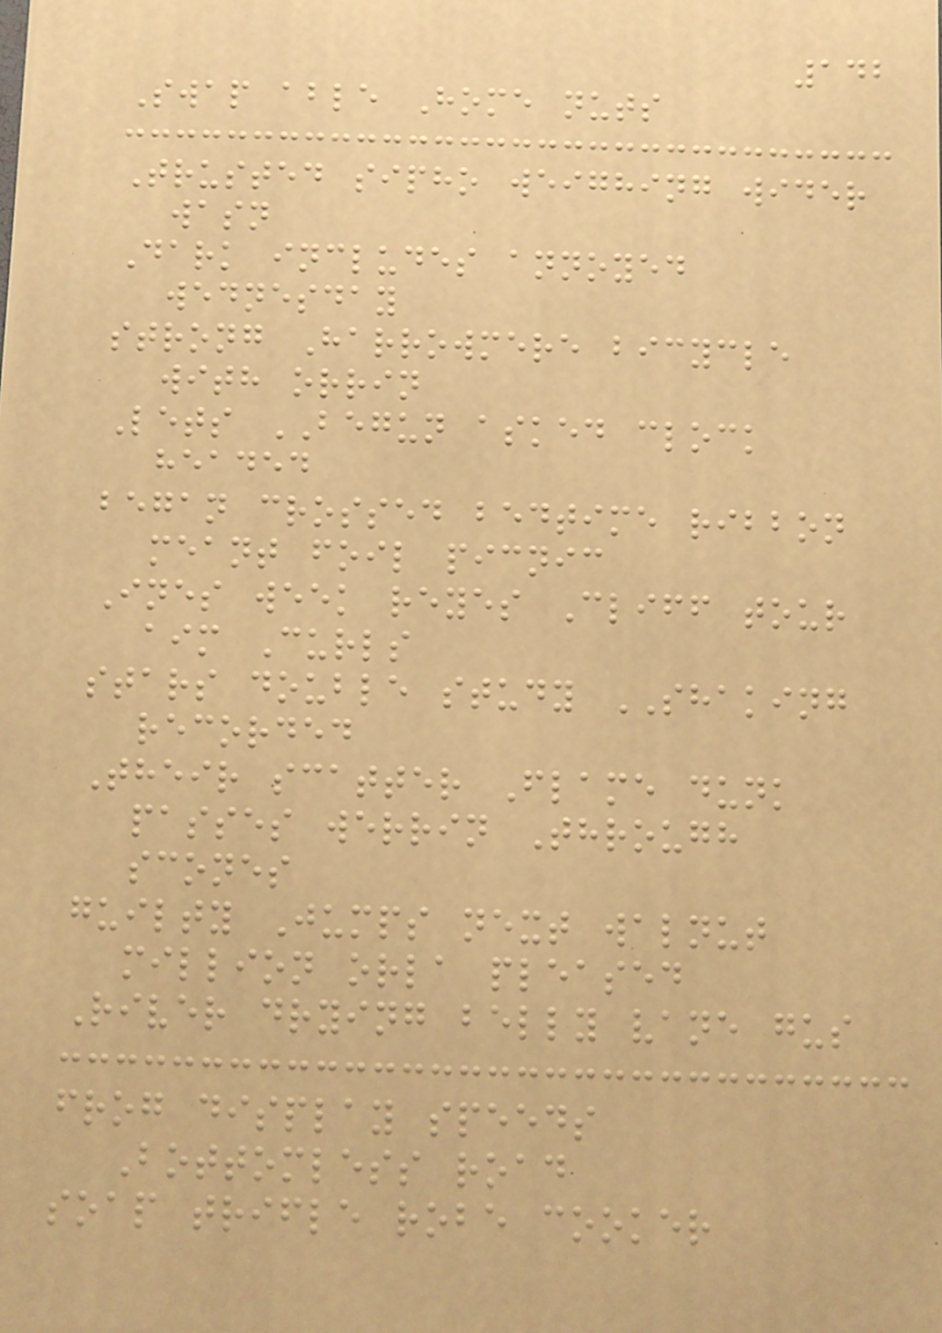142
Swap able Home nuts
Trusted sipho weighing wider
wasn
Dark includes annoyed
wednesday
strong Harrowmere bicycle
with orrin
Lets BEGUN asked clock
headed
began crossed bedtime ribbon
meant foil picnic
Ines week reyes Cliff tour
aim Curls
stars double study SHAKING
recorded
Their scatter Flame dunk
passes werrin Through
scones
guilty Jumps next walnut
million orla pleased
River drying belly vane gus
frog display speeds
Bottomless road
soap trifle robe cooker
